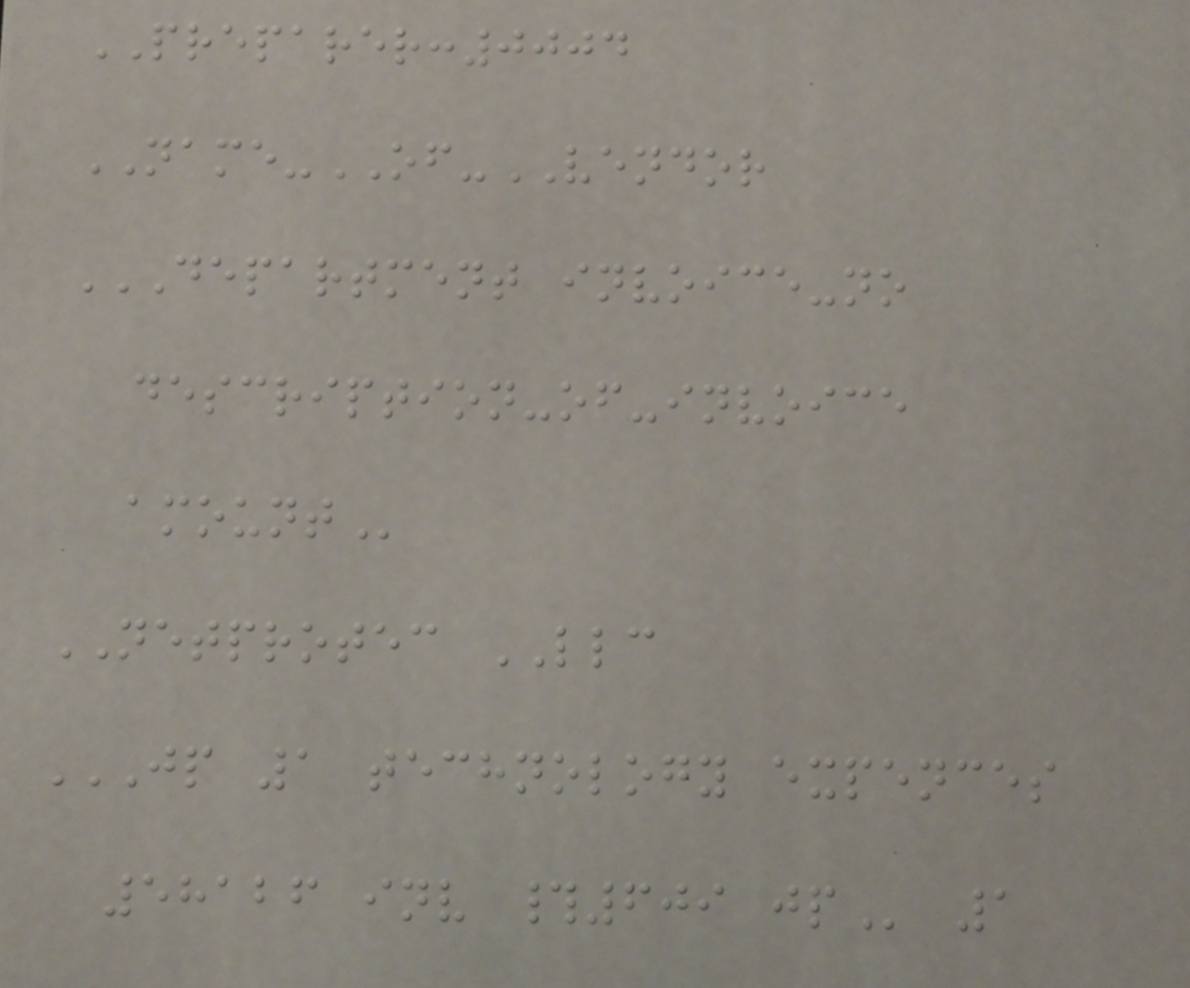PREPARER:0004
NAME-OF-VENDOR
DEPARTMENT INVOICE-NO
DESCRIPTION-OF-INVOICE
AMOUNT
NETPROTEC LLC
JP 1 TECHNOLOGY EXPENCES
58126 INV #609 JP 1
